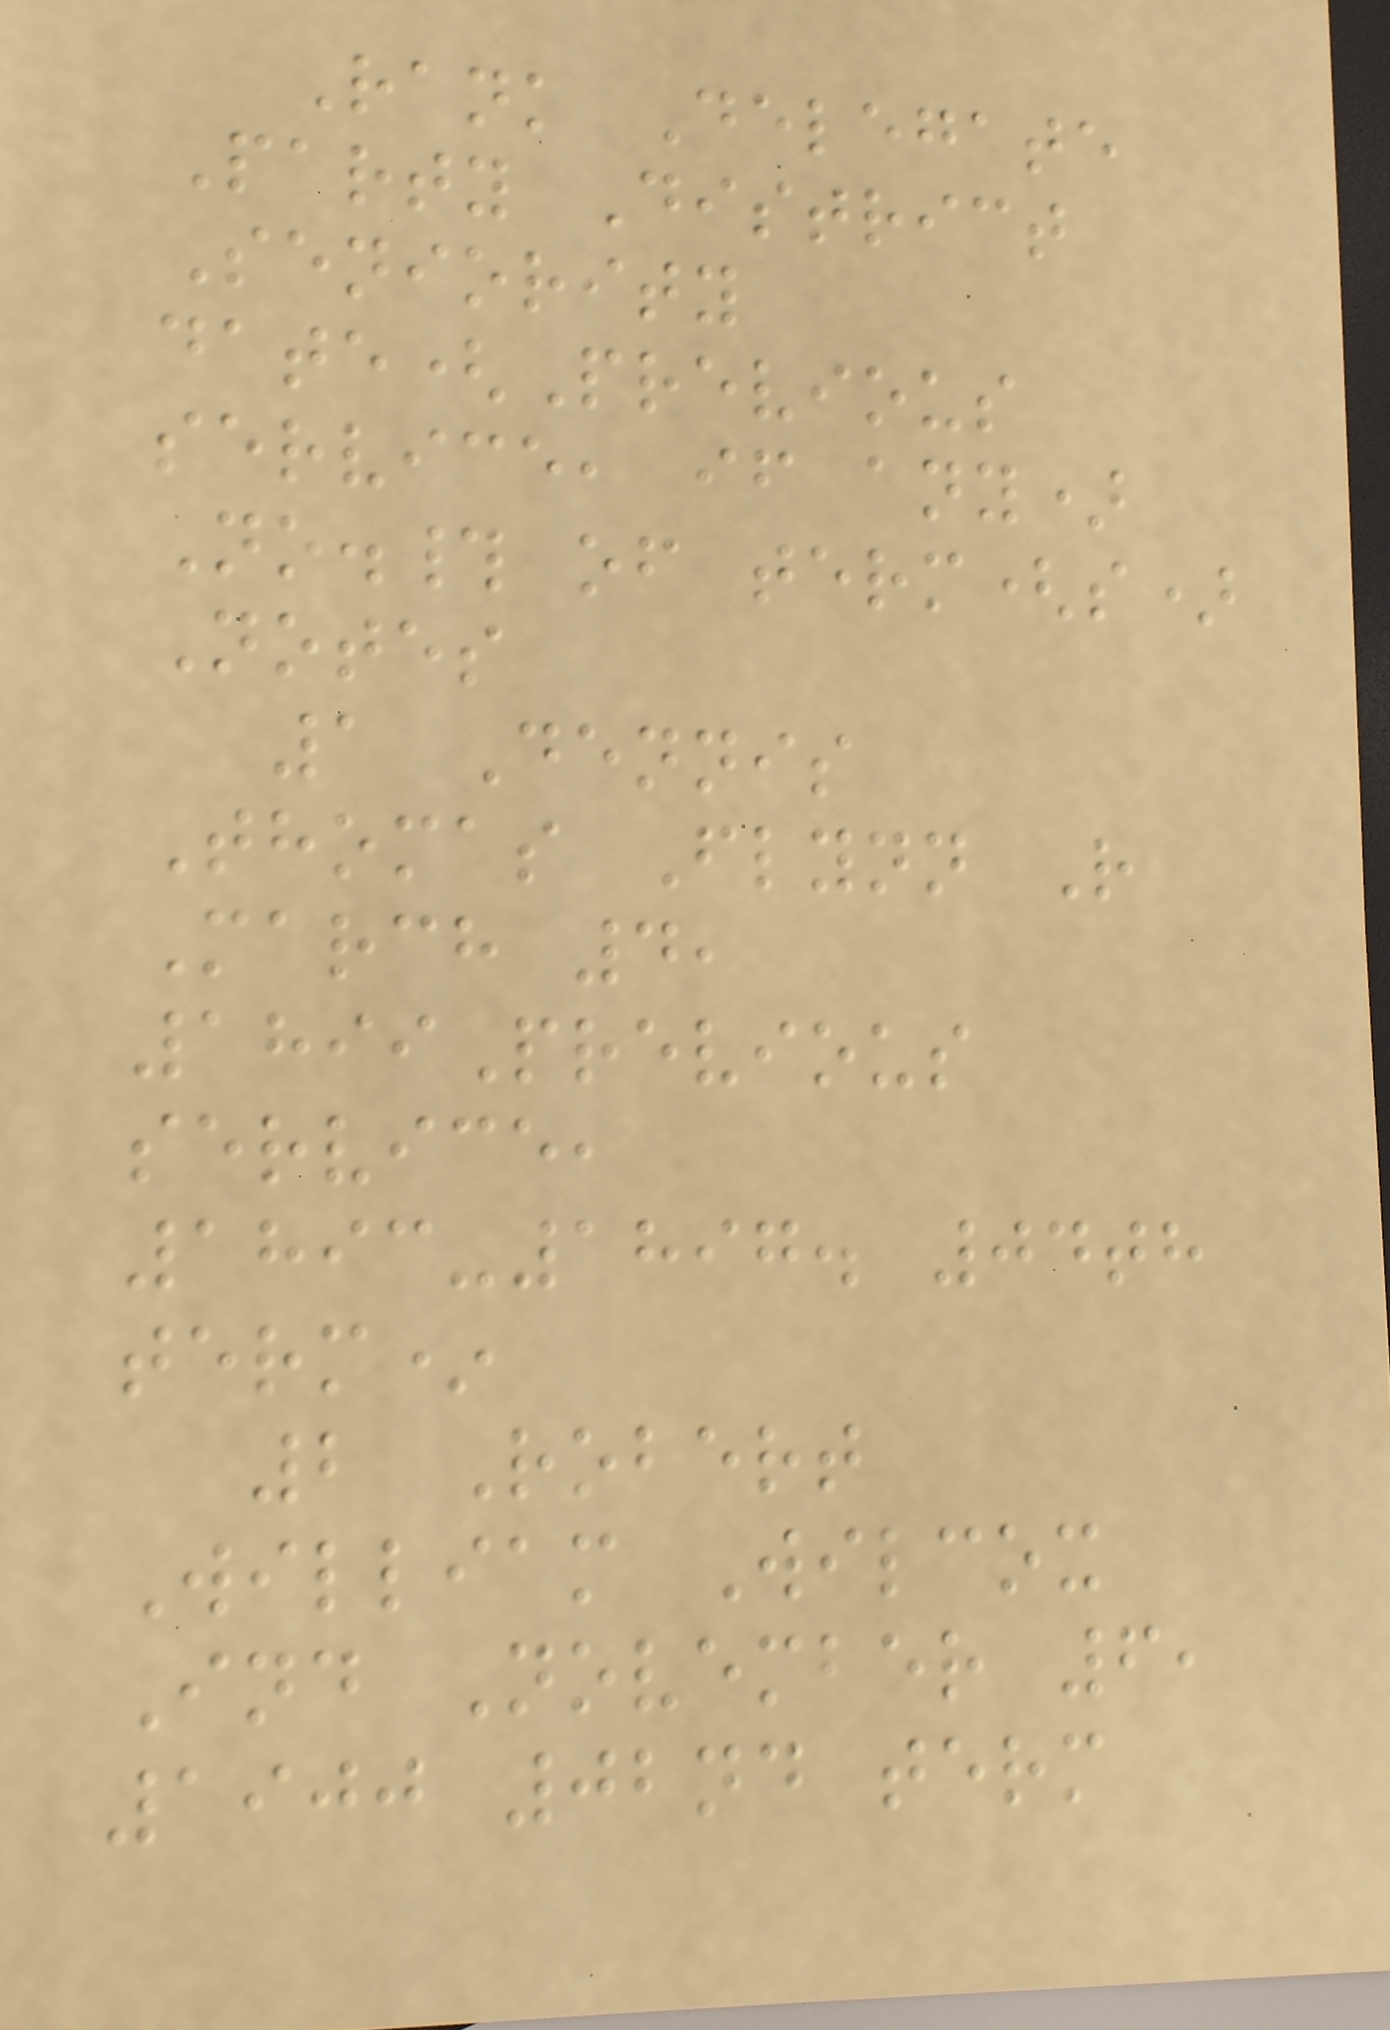Rank Delegate
Party District
Seniority
date(Previous
service, if any)
No.# of term(s)
Notes
1 Dennis
Thomas Flynn R
March 4,
1899Previous
service,
1893-1897. 04th
term*
2 Robert
William Wilcox
Ind November 6,
1900 02nd term
